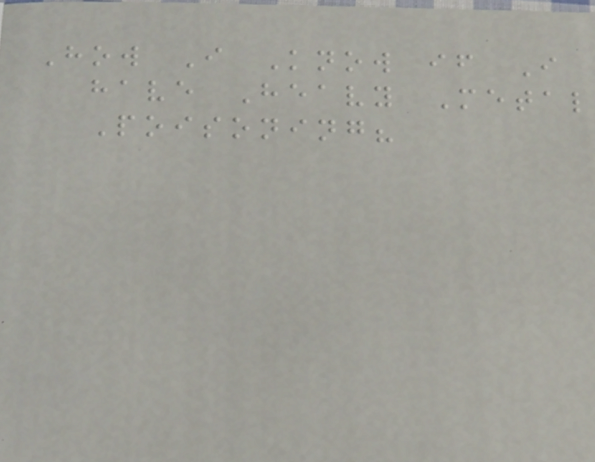How I Know if I
have Heavy Metal
Poisoning?
